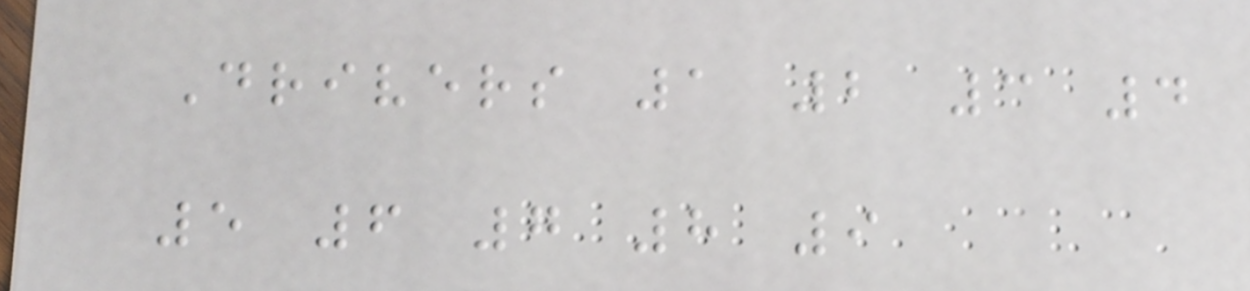Drivers 1 2 3 4
5 6 7 8 9
